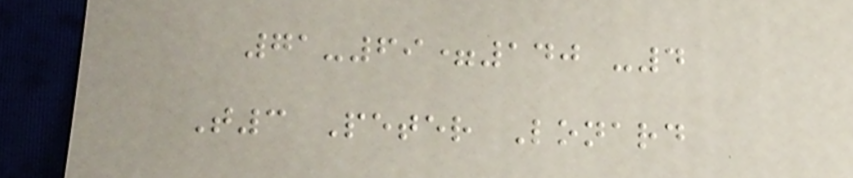71-69=140 -4
T3 Peter Lonard
